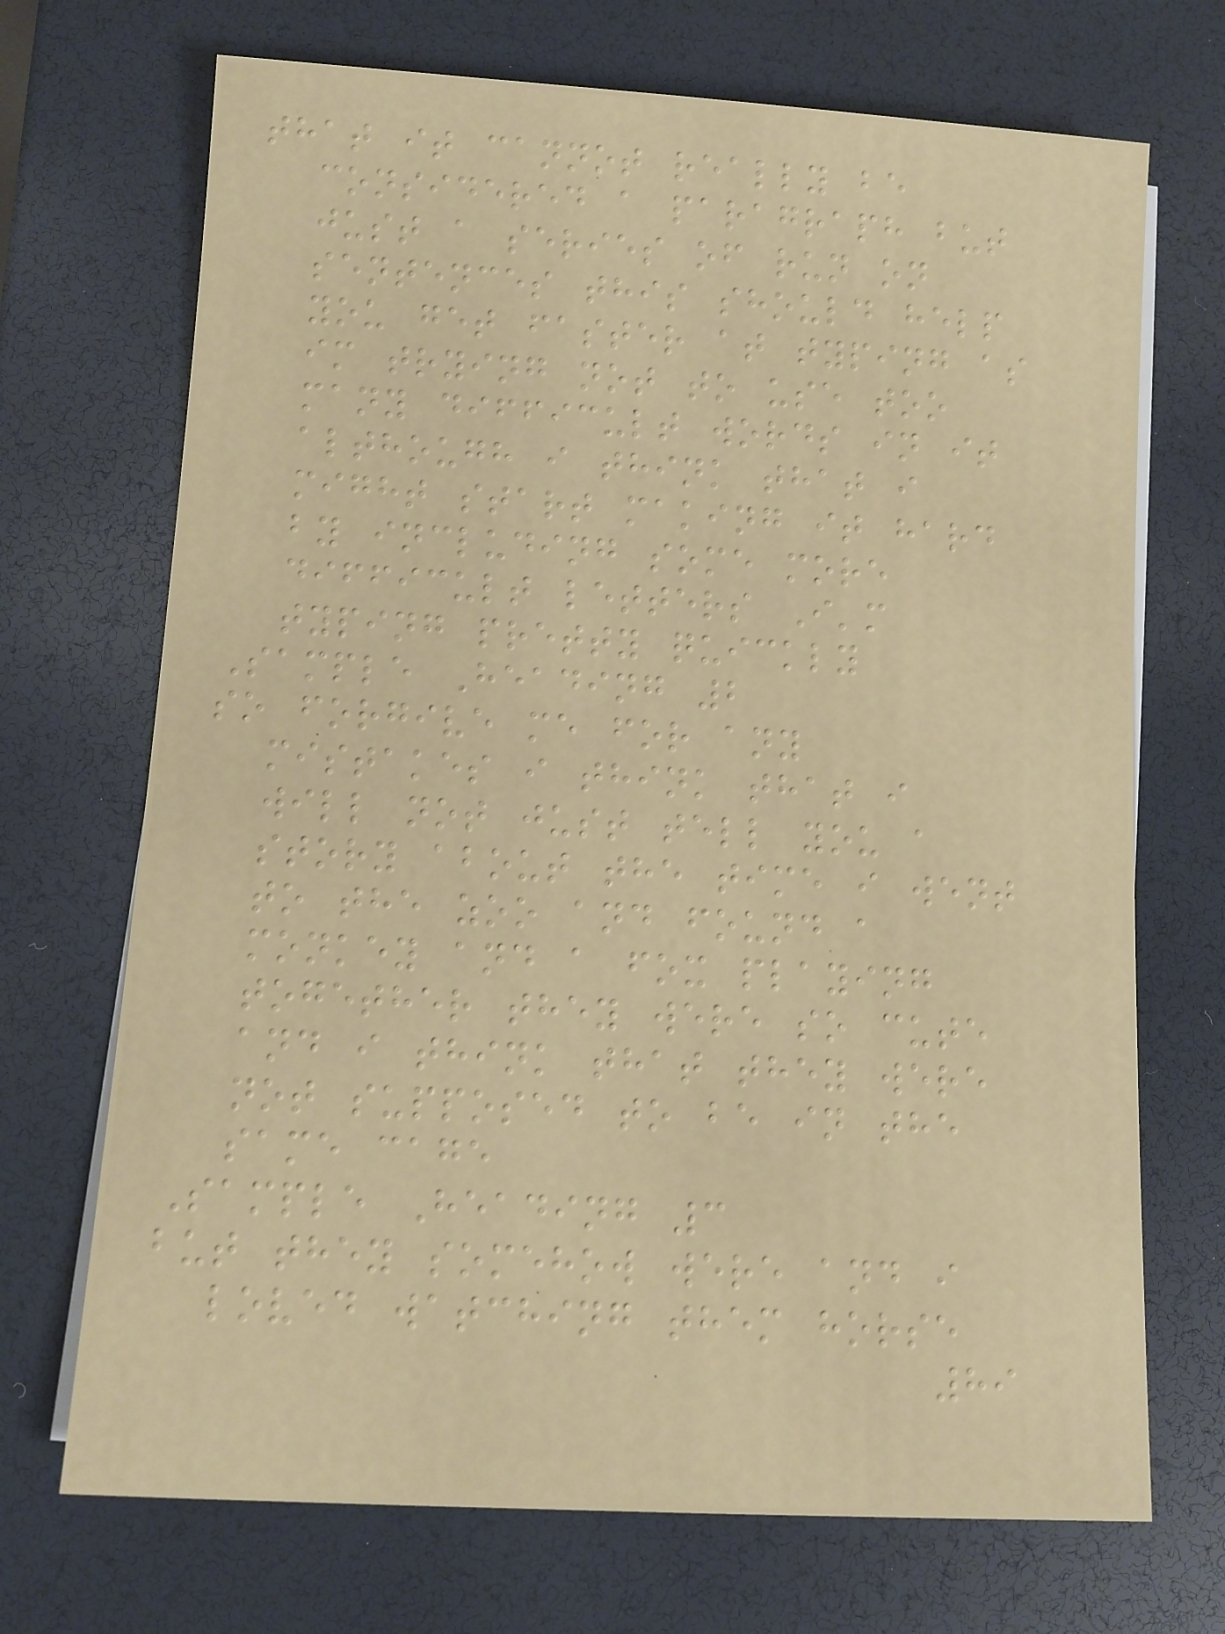that it cannot really be
considered a paragraph but
just a series of run on
sentences this should help
you get faster at typing as
im trying not to use too
many difficult words in it
although i think that i
might start making it hard
by including some more
difficult letters I'm
typing pretty quickly
Sample Heading 2
so forgive me for any
mistakes i think that i
will not just tell you a
story about the time i went
to the zoo and found a
monkey and a fox playing
together they were so cute
and i think that they were
not supposed to be in the
same cage
Sample Heading 3
but they somehow were and i
loved watching them horse
89
